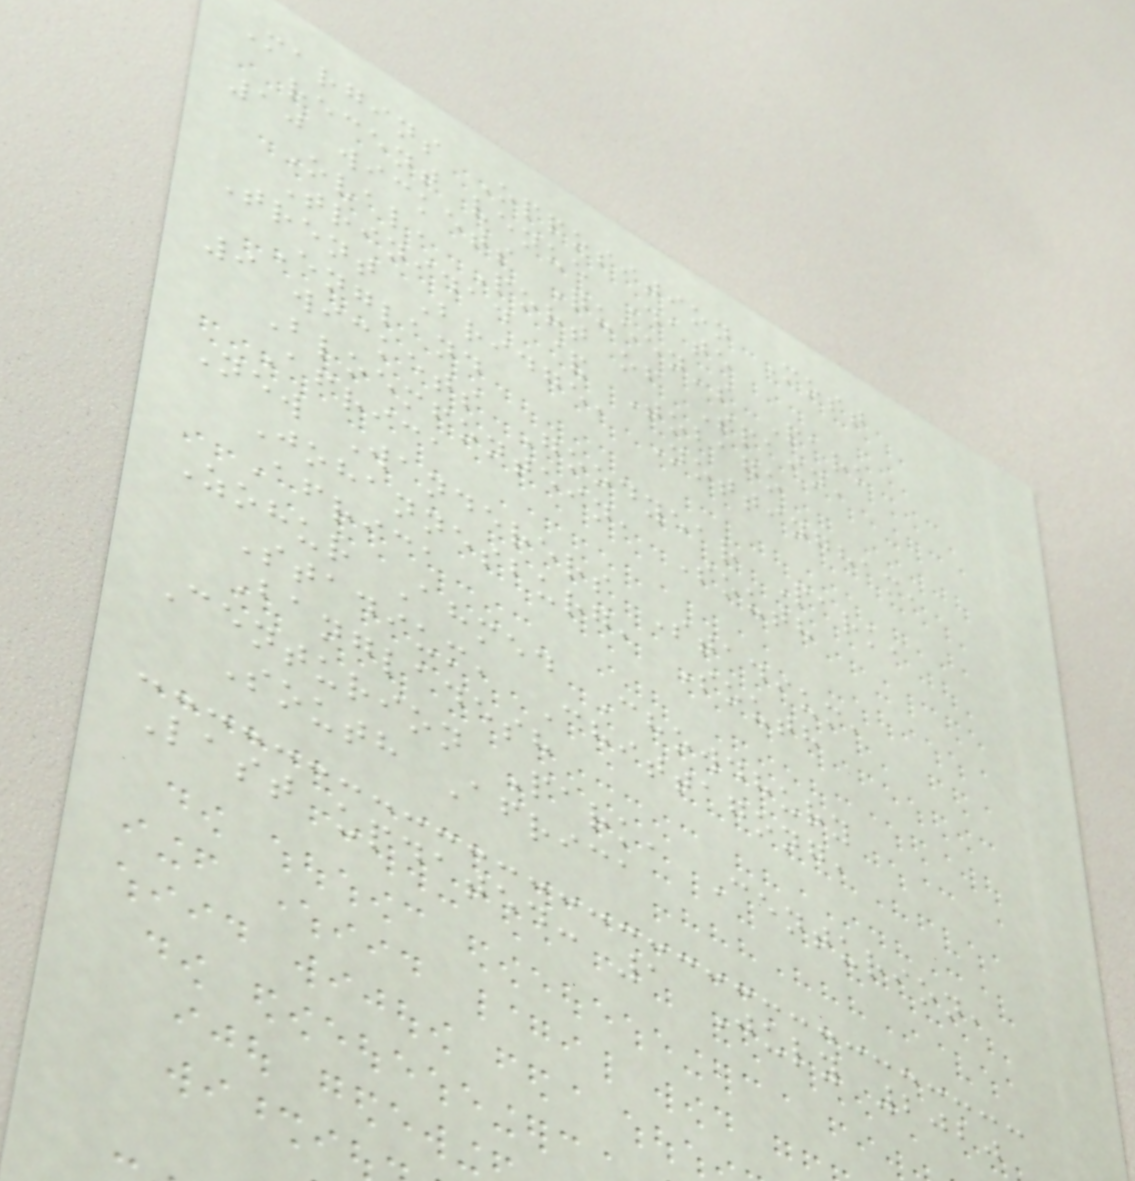Margins Opposition Most
recent venue Date
10 wickets Queen's Park
Oval, Port of Spain,
Trinidad & Tobago
Trent Bridge, Nottingham,
England
9 wickets Goodyear Park,
Bloemfontein, South
Africa
New Wanderers Stadium,
Johannesburg, South
Africa
Zohur Ahmed Chowdhury
Stadium, Chittagong,
Bangladesh
Centurion Park, Centurion,
South Africa
Last updated: 1 July 2020
